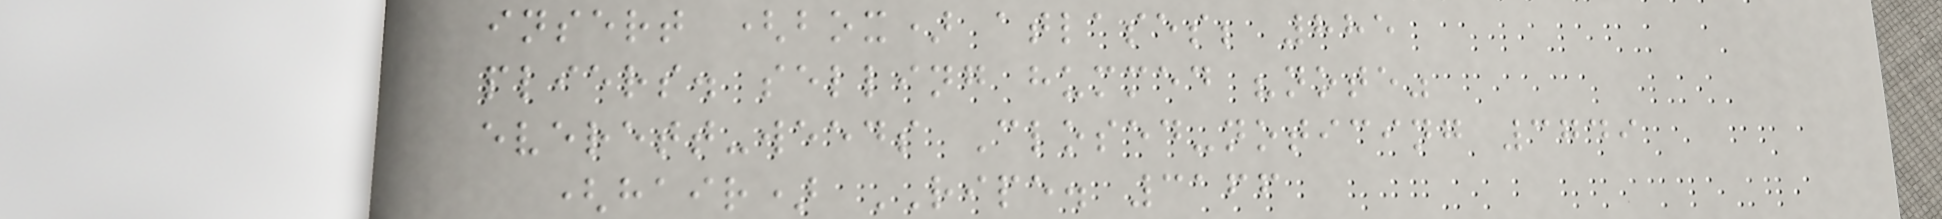insert (box) atlases; 885
pliers. selling hummed "note"
everett-weeds Closed-noticing 3749
(hair) RIPE. 3166
